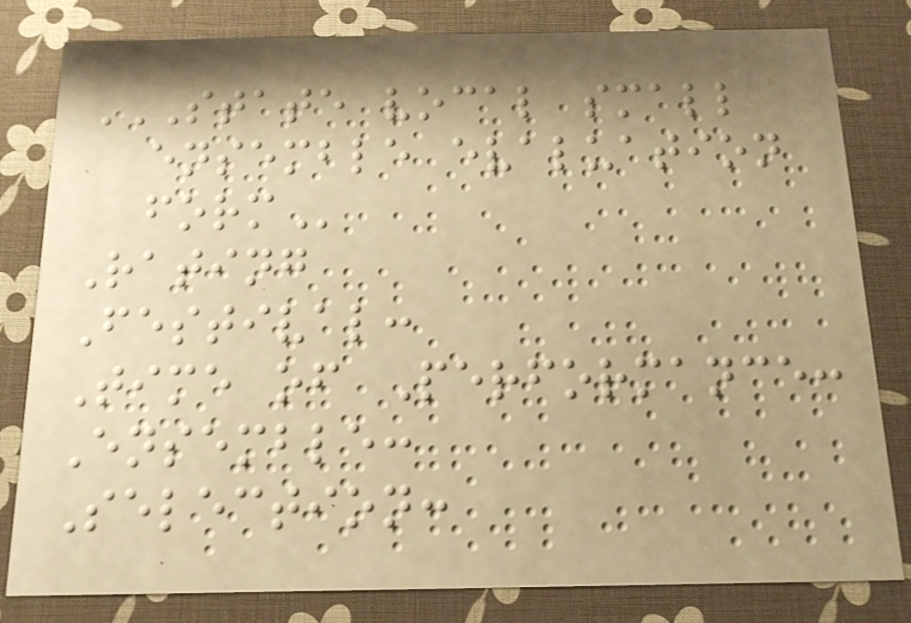STATE VOCAL SMALL
ENSEMBLE EVALUATION
FORM
Rating
Festival:
Time of Performance:
Ensemble:
Selection:
